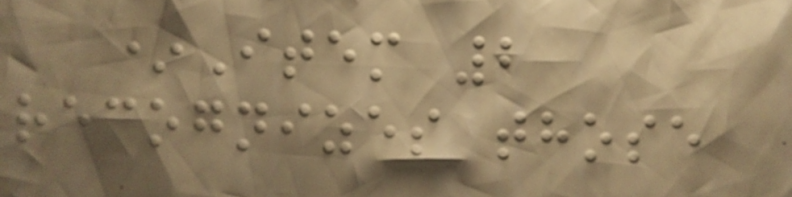*Item 2
recognizes those
